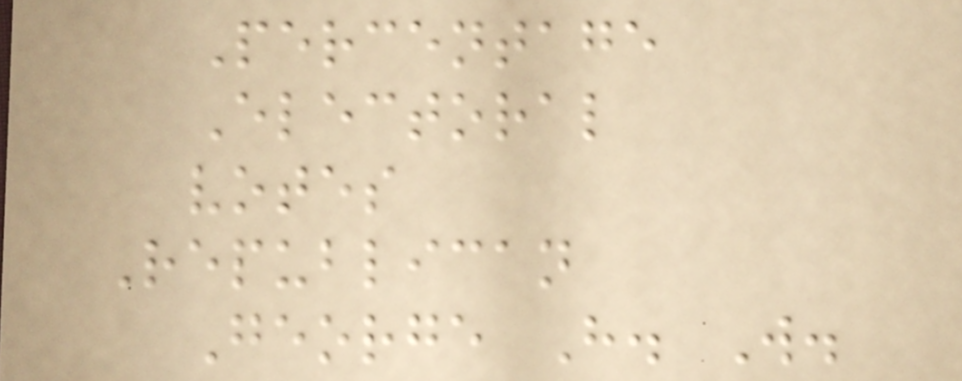Percentage
Electoral
votes
Republican
George H. W.
